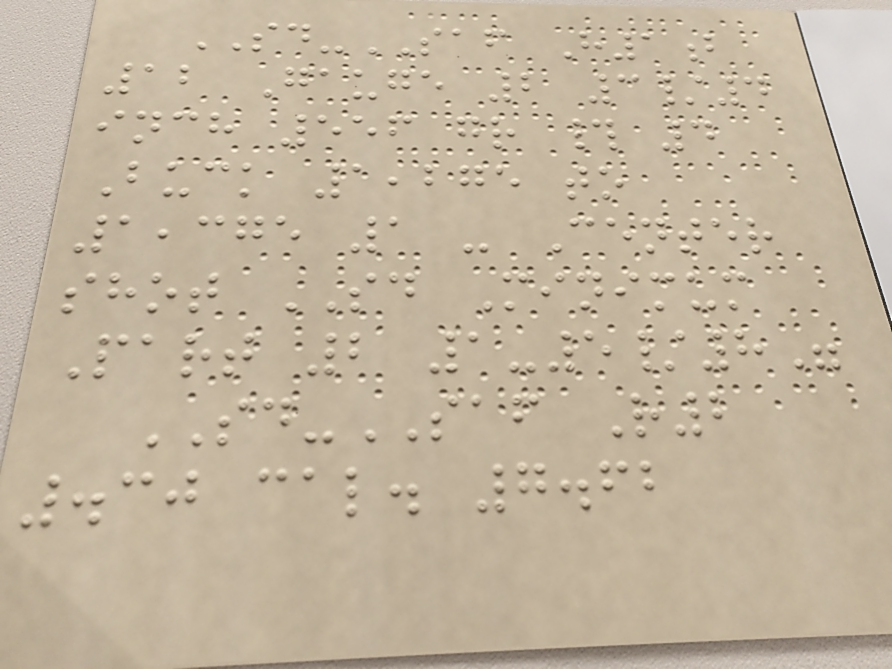SD-SAF H1b
12 Gauge 2 3/4
inch 556 gr # 4
Buck 1,275 to
1,375 1 - Center
shot SD Minimum
Part 2 1-5/8"
SD-SAF R2
.30 cal. 7.62
